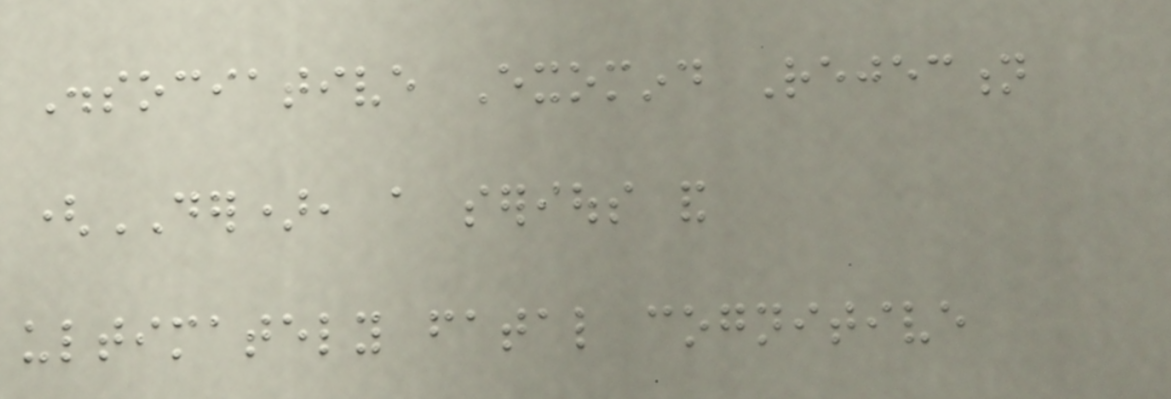Dissociative Exomind Rejection
(DER), a serious and
ultimately fatal cognitive
